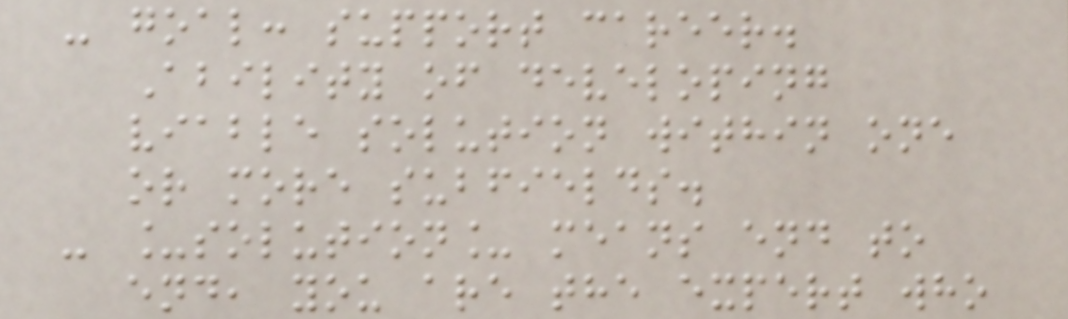- goal: support career.
Ability of developing
viable solution within one
or more subfields.
- _solution_ means end to
end, you are the expert who
